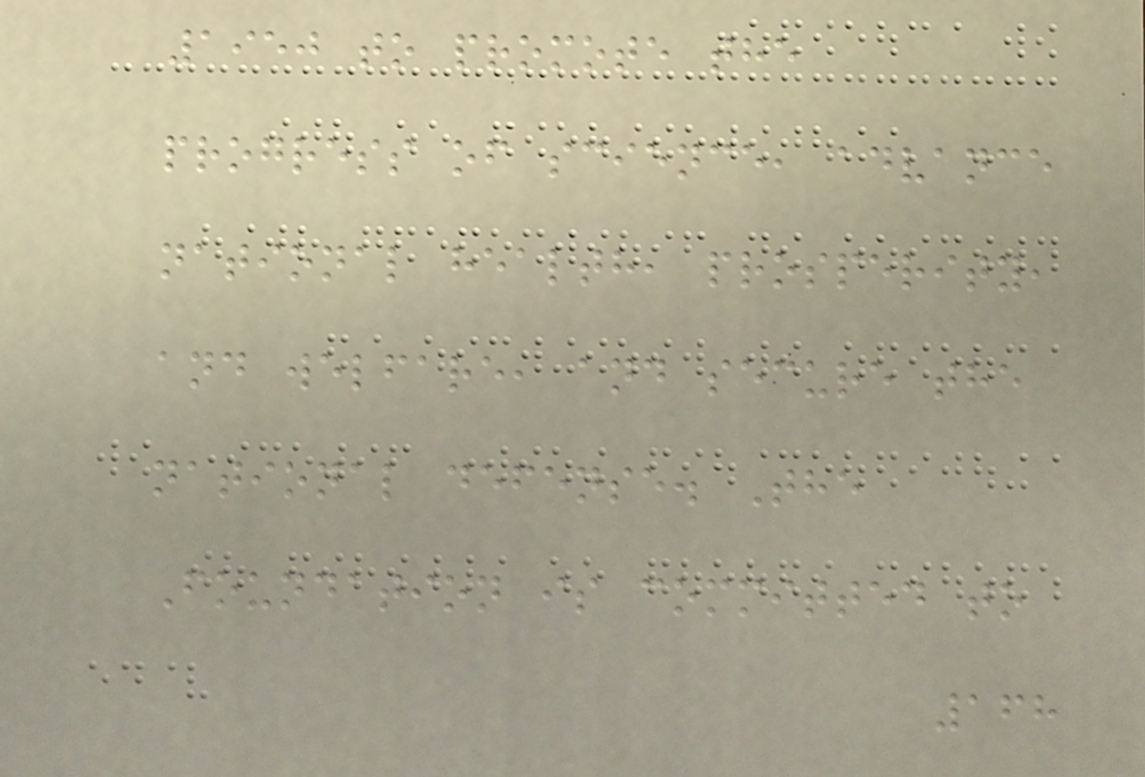1950 to promote the
progress of science, advance
national health, prosperity,
and welfare, and secure the
national defense. The
Foundation is committed to
168
